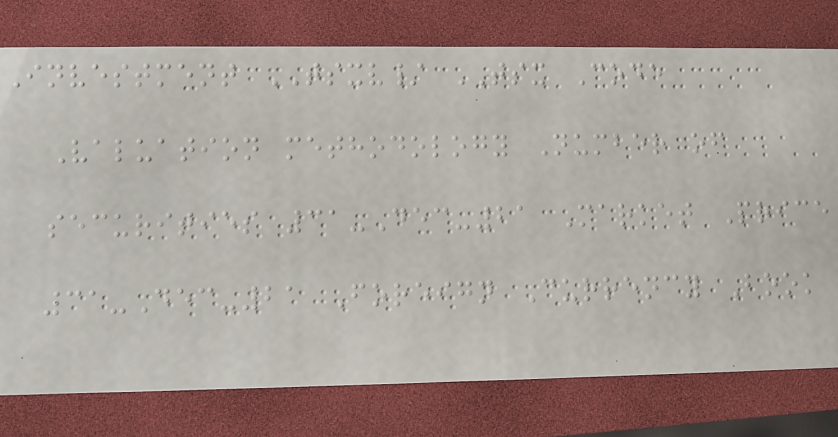Investment TSXV/ TSX Code
Valuation methodology Number of
securities 31-Dec-21 Market Price
31-Dec-21 Foreign Currency Book
